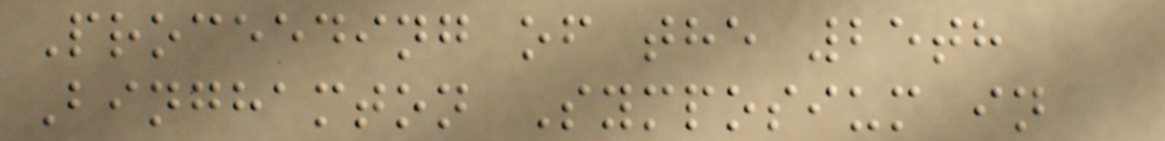Proceeding of the 25th
Binghamton Symposium in
